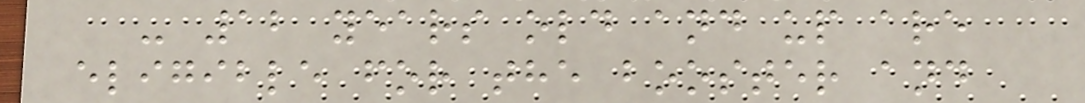- 12 years old and up are
eligible for the booster and
